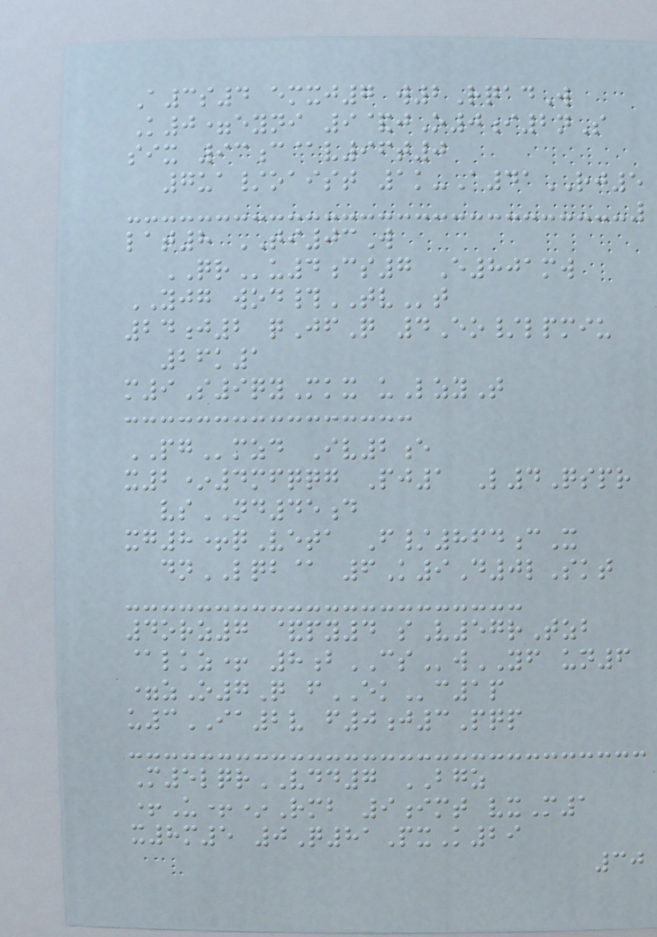A3s4 emxj7 w2RqadW
K0=eyni 9&jO0i2nS
six 93c@v96t0
7ua/oaist 1k-A41RJ5
lat8 TI03W
QRu4cs7 E801mw
YJG wod#TVt
24j2 qJfQ 4Eo/lpmiu
26k1
m9S9qyMkx uLzyT
PGmzd Iv2e
x2*4mfqqg Pj1 L4Qspr
vsND45d
xg8+qVeta F/864cX
dnLQB@ 6K9D0lSkt
4orz7 &py4 sV57rTzb
@lkz+ 8bCSwYF un6
=zO7Q fEKc1p
u3IA2v f0j3Pqp
M5lqrVDD7 BGZ
+U+*Rmb 9imt vxM1
x8m5 0Q81PxK29
30
